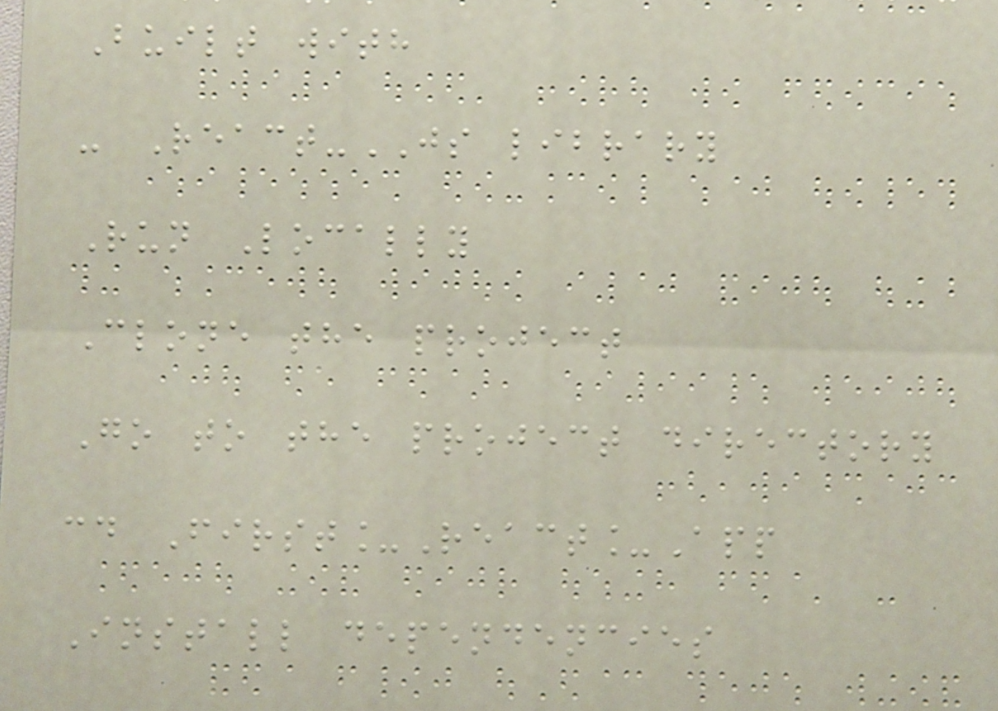Built with
- React-JS library
Run Locally
Clone the project
Go to the project directory
cd First_React_App
Install dependencies
